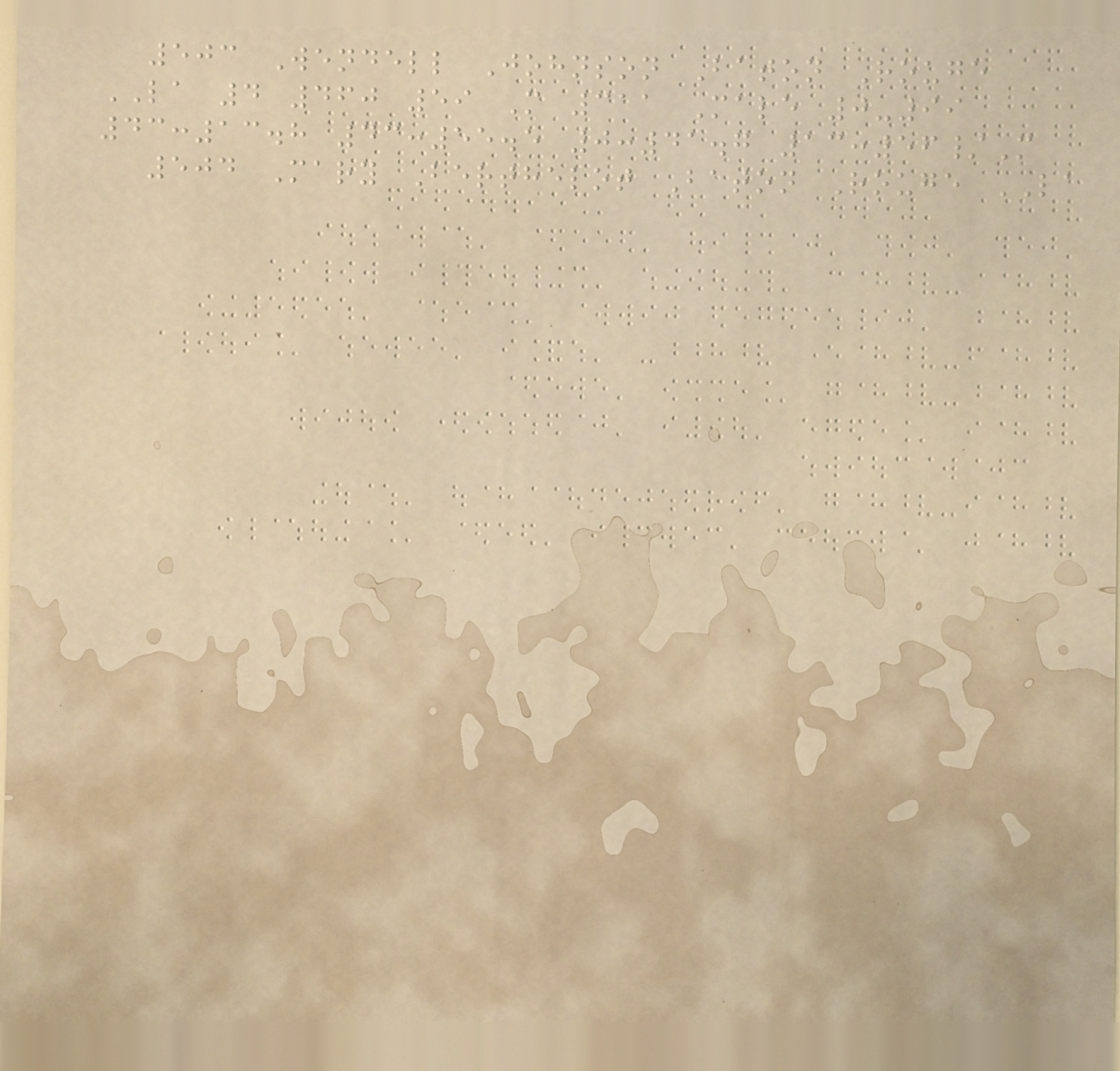503 Wendell Johnson Baton Rouge
LA 4 460 59 M 311 Male 0-99
43:13.8 43:55.5 0:41.7 13:56/M
504 Mary Berthelot Baton Rouge LA
